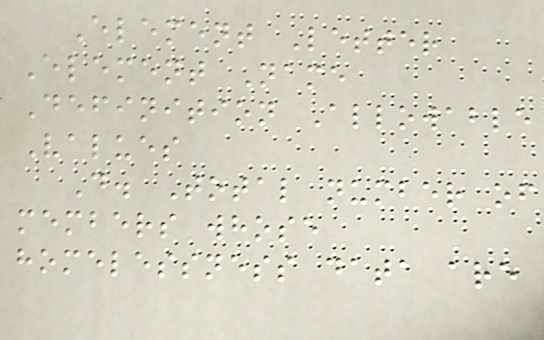Element Letter
Element Name
Definition Allowable
Values
D. Total number of
members whose
homelessness data are
